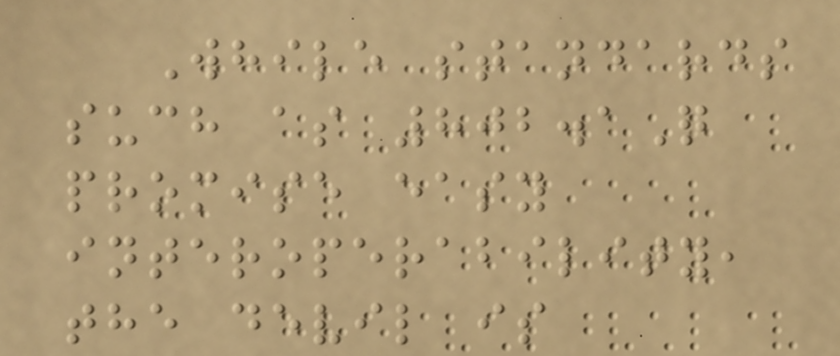While standards
such as 802.1Q
promise easy
interoperability,
the devil is
